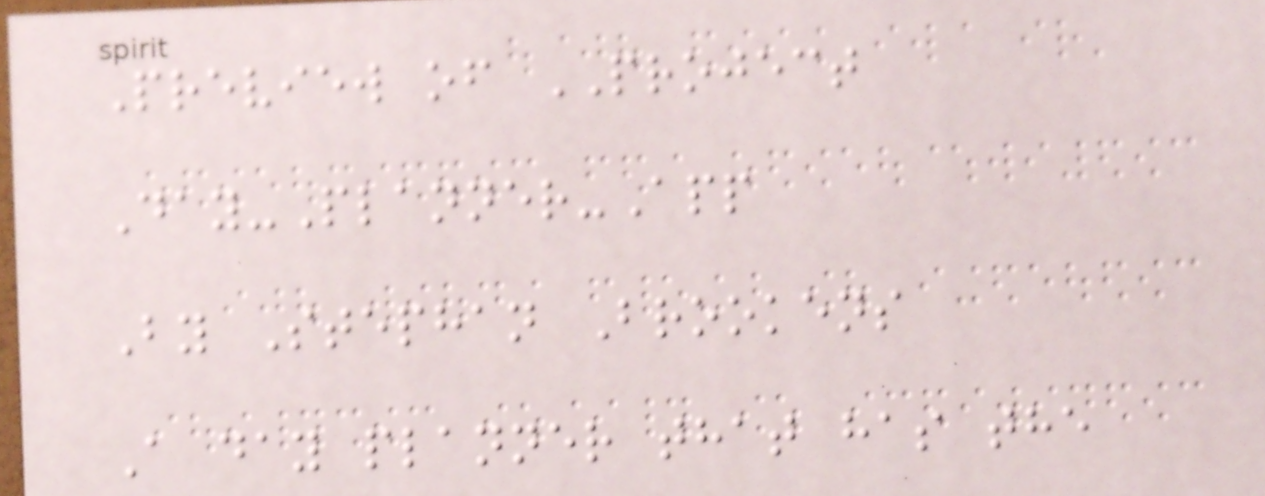Preview of PROJECT
Day-Planner-App
By Stephan Brookens
A day planner that has the
